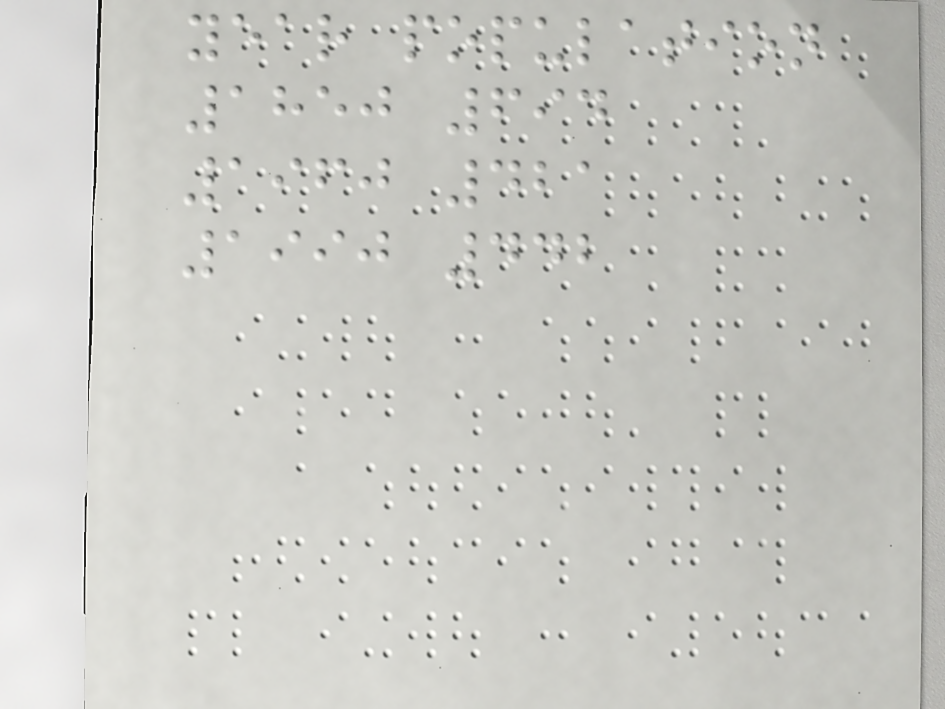year population
1850 694
1960 421
1990 442
